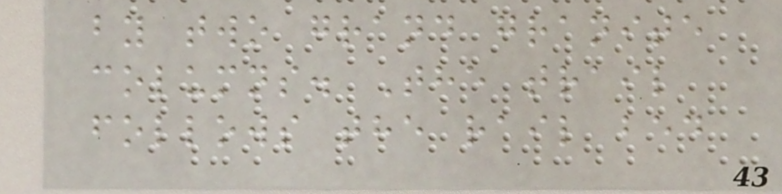by two grand granite
columns. The trail
follows the rail bed
